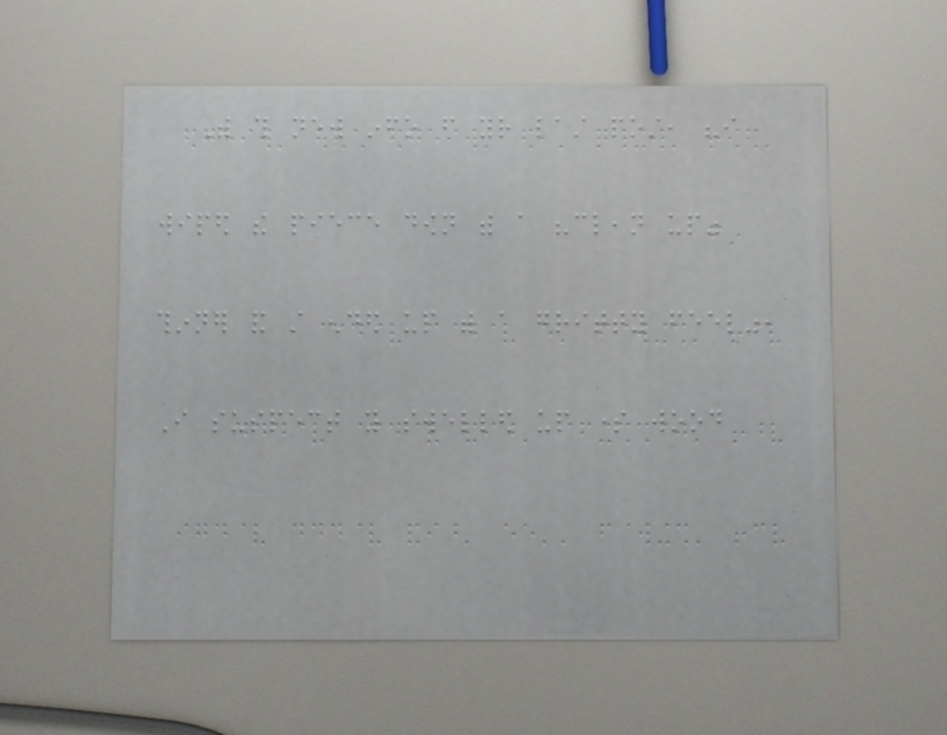With this new info from your last post, "i
wiped the piece down with a "clean up"
thinner and still ended up with a gritty feel",
I suspect you swelled up some wood
